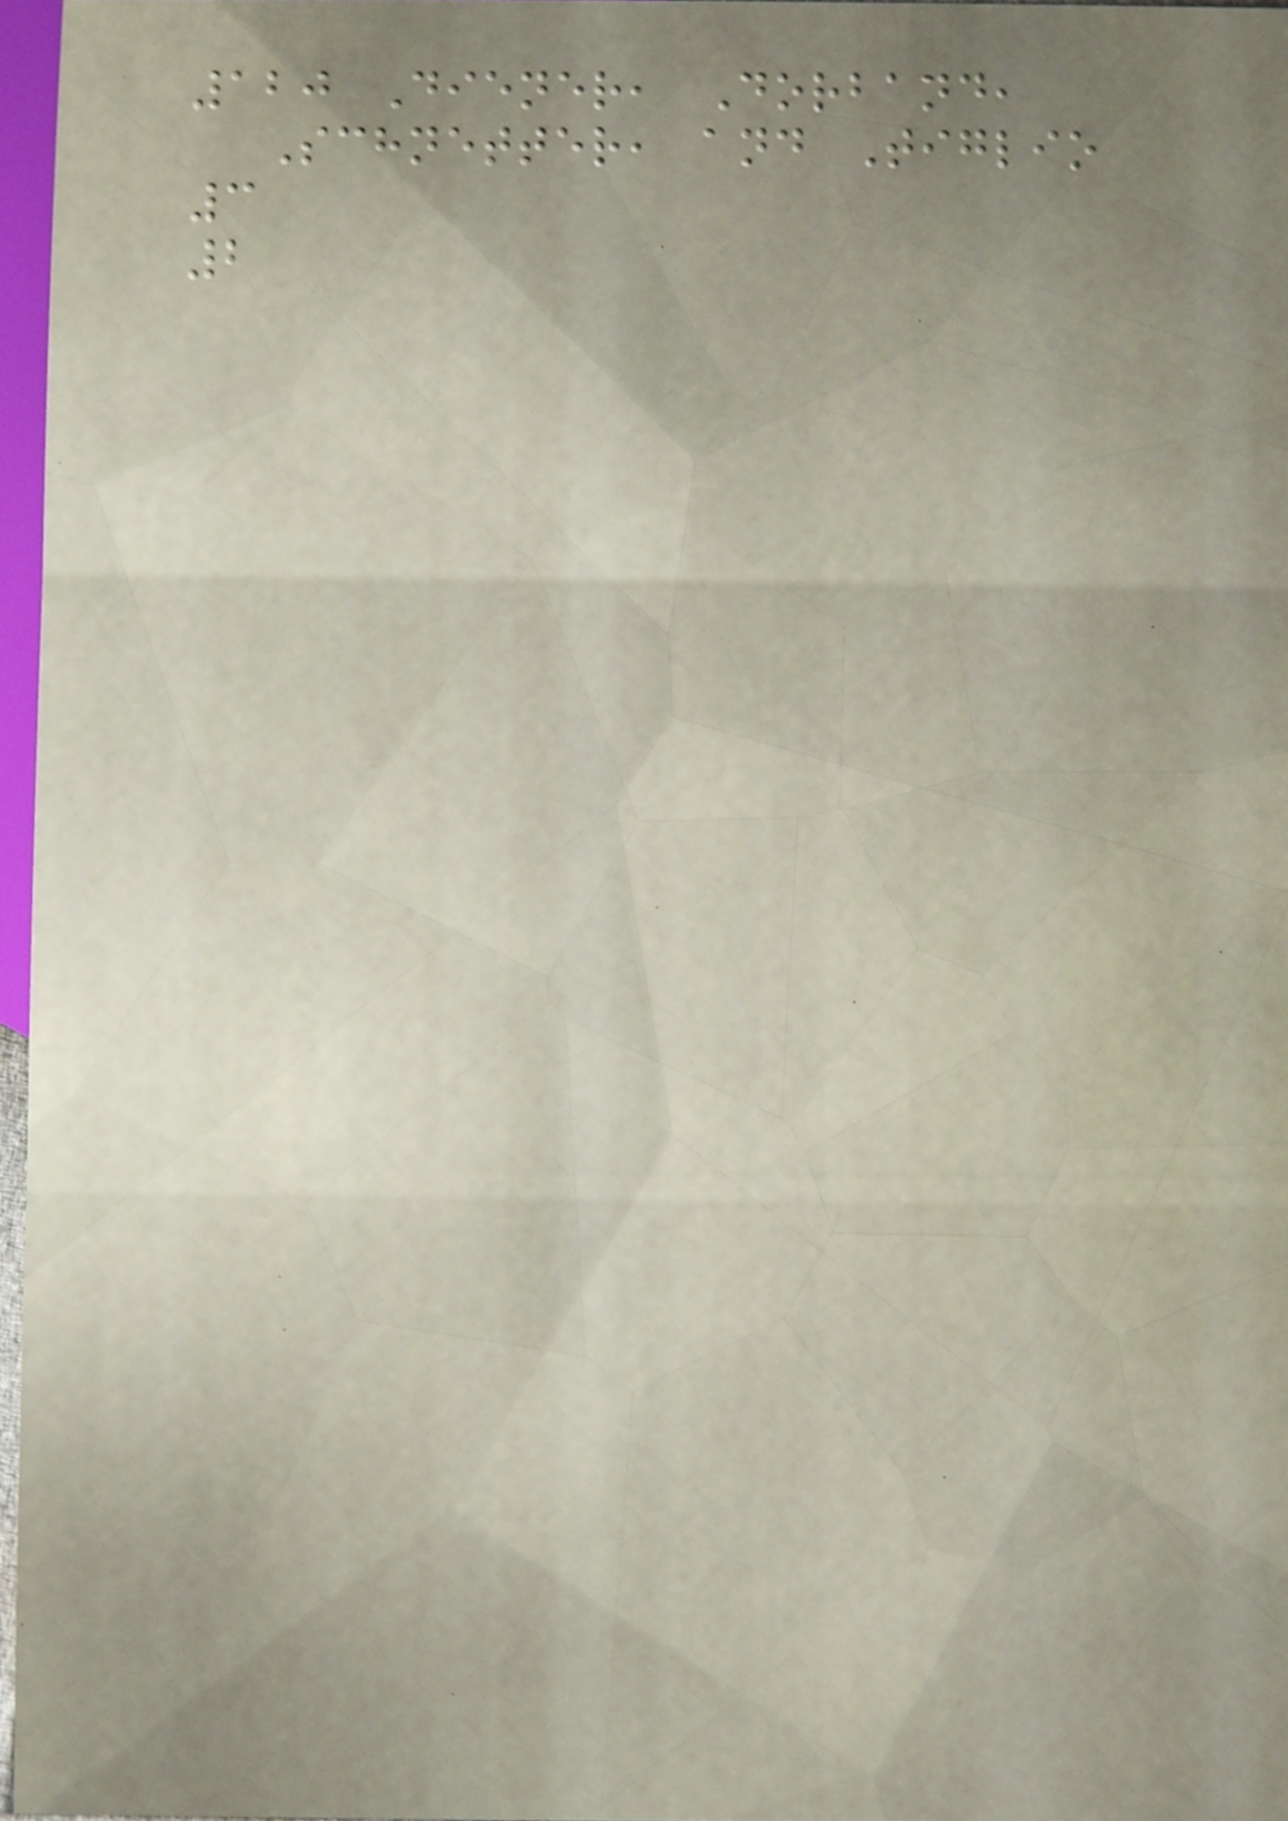120 Diener, Dorband,
Schnetter, and Tiglio
3
2
